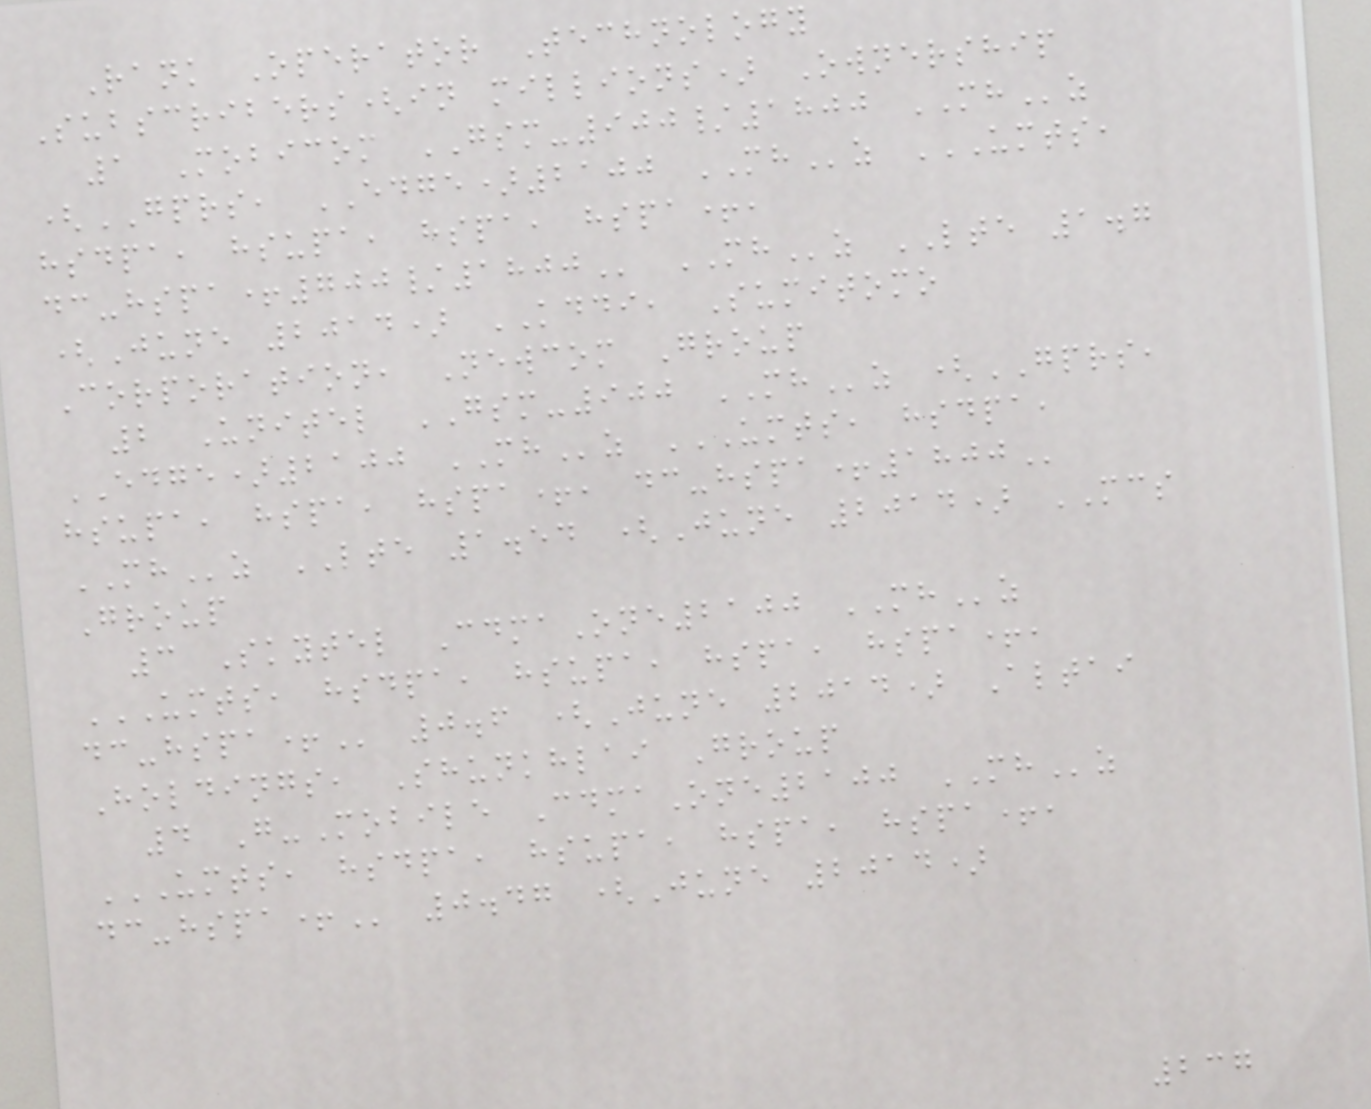Rank Operator Technology
Subscribers(in millions) Ownership
1 Mobicom GSM-900/1800 MHz
(GPRS, EDGE)2100 MHz UMTS,
HSDPA, HSUPA, HSPA, HSPA+,
DC-HSPA+700/1800 MHz LTE 1.7
(June 2014) KDDI, Sumitomo
Corporation, Newcom Group
2 Unitel GSM-900 MHz (GPRS,
EDGE)2100 MHz UMTS, HSDPA,
HSUPA, HSPA, HSPA+, DC-HSPA+1800
MHz LTE 1.54 (June 2014) MCS
Group
3 Skytel CdmaOne2100 MHz
UMTS, HSDPA, HSUPA, HSPA, HSPA+,
DC-HSPA+ 0.6 (June 2014) Altai
Holdings, Shunkhlai Group
4 G-Mobile CdmaOne2100 MHz
UMTS, HSDPA, HSUPA, HSPA, HSPA+,
DC-HSPA+ 0.47 (June 2014)
237
